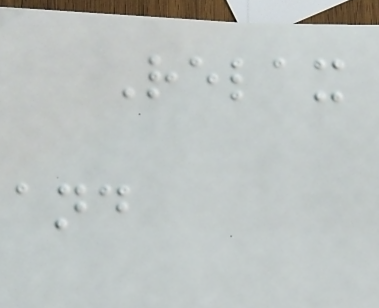Relax
and
